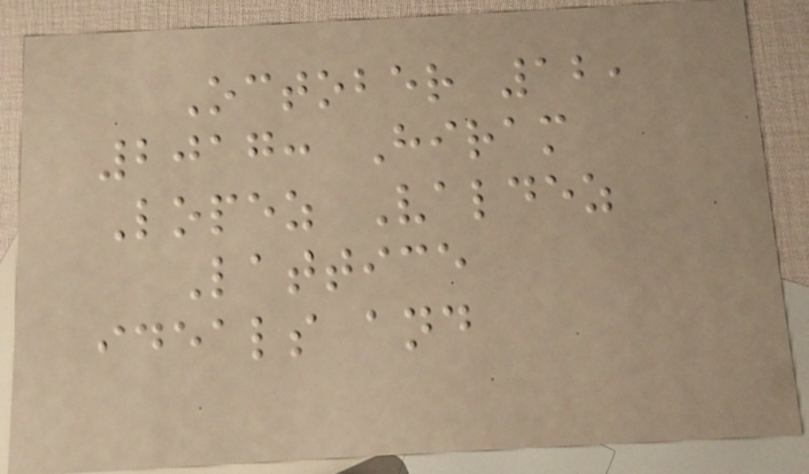October 12,
2017: Hiram
Lopez Valdez
Lattice
ideals and
